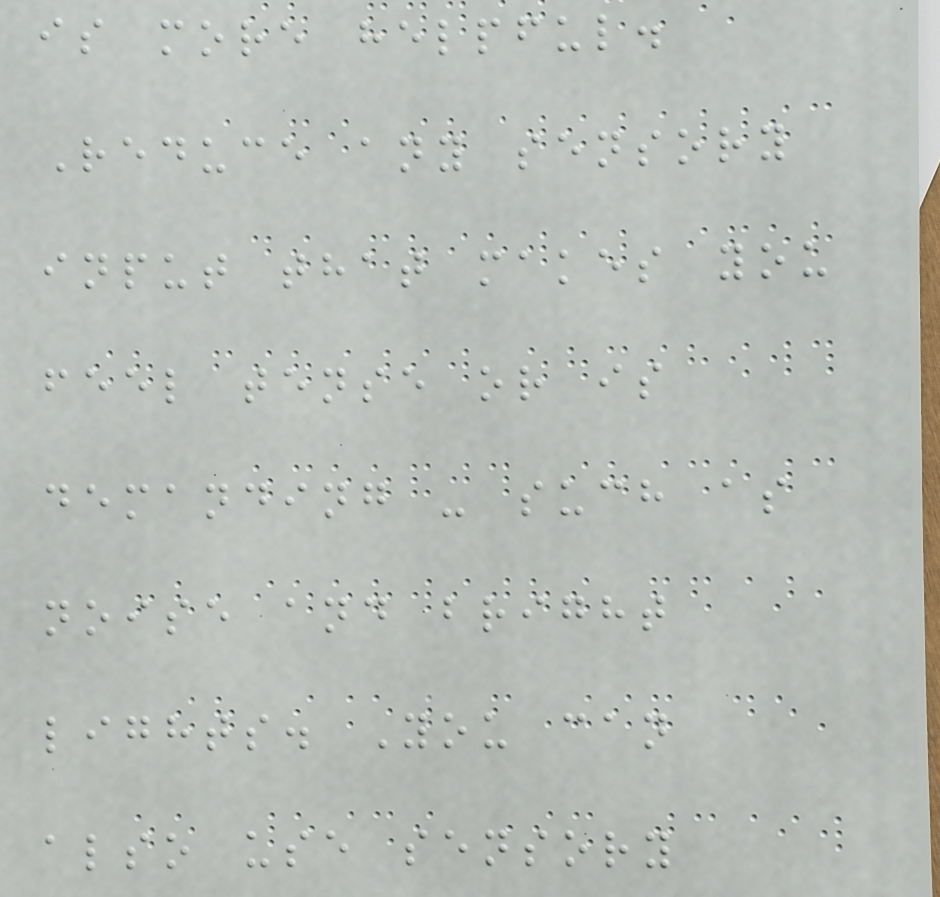is more helpful.
Reduce any sensory
input that makes you
feel tense or is
demanding - such as
noise and bright
lights. You can
also use sensory
